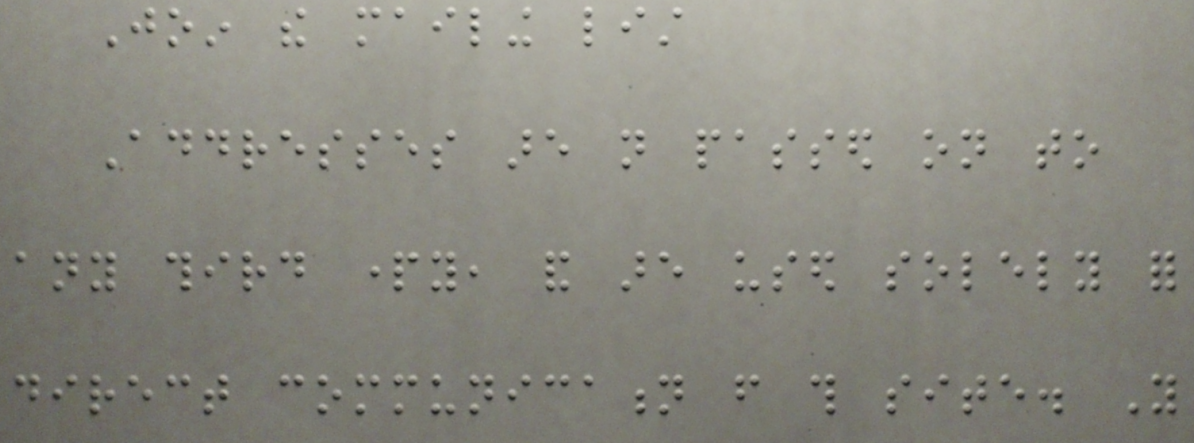Join the mailing list
Addresses are not passed on to
any third party, and are used solely for
direct communication from this site. You
